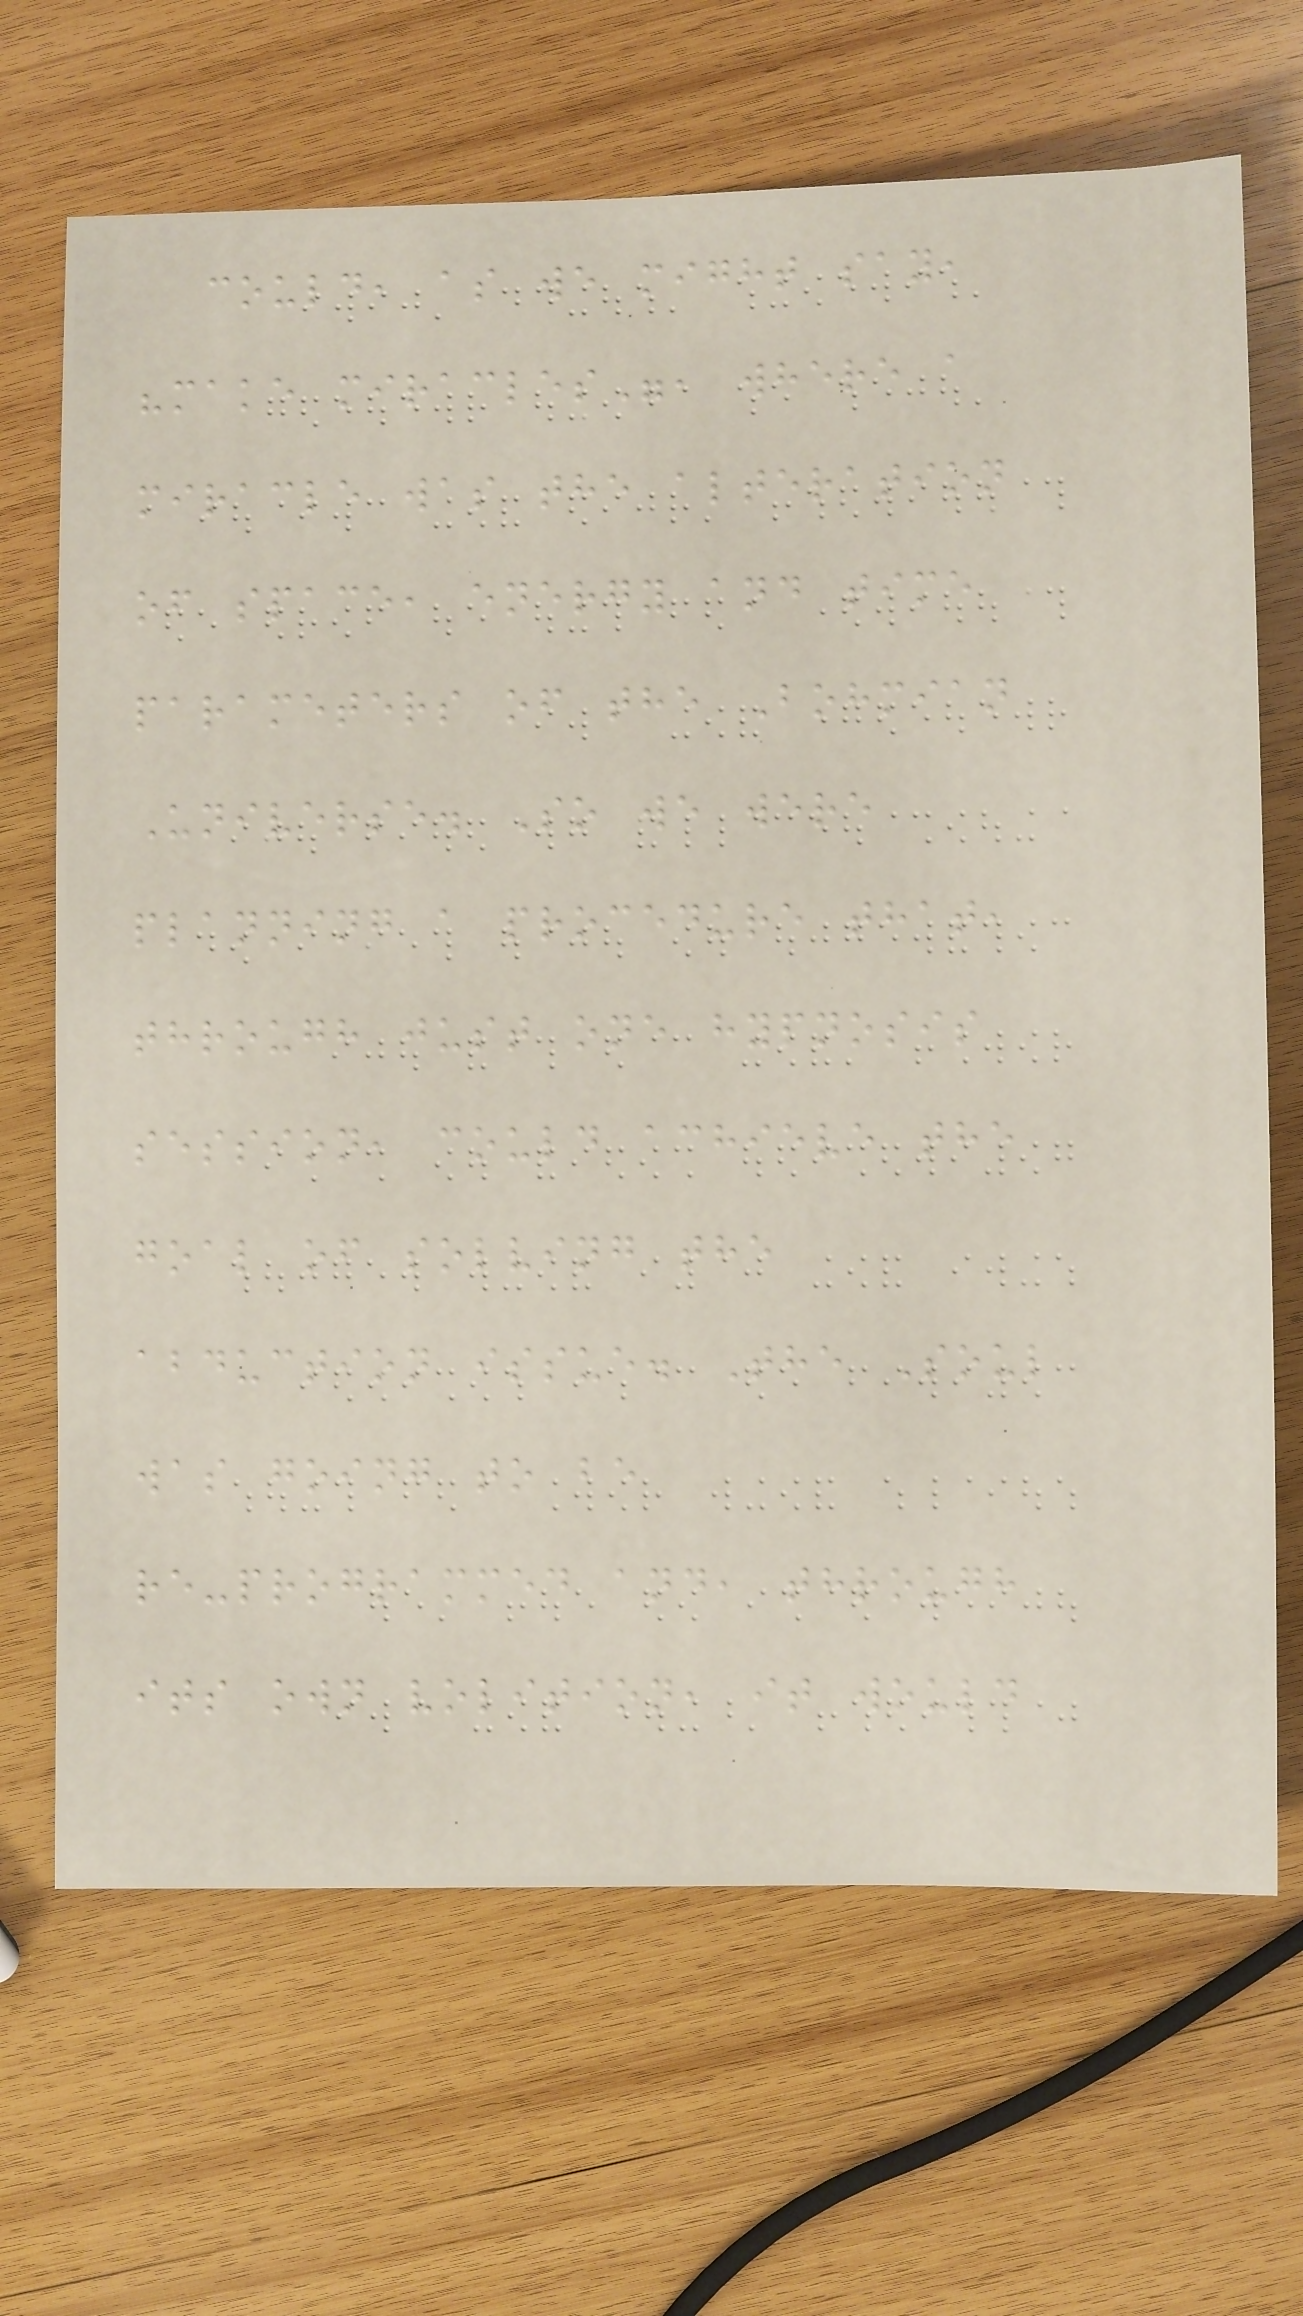could, as we might say,
"make miracles", where a
miracle was the alteration
of space, energy and time
parameters of the Bohmian
Universe. So we were
planning a procedure that,
through just one hypnosis
session, could achieve the
goal of solving the
abduction issue. The Soul
was going to be
re-programmed and, through
its own volition, it would
